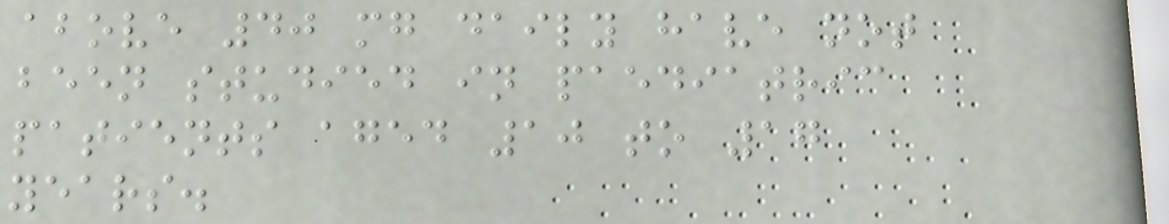above 40 mg daily have not
been studied in paediatric
patients aged 10 to 17
years.
